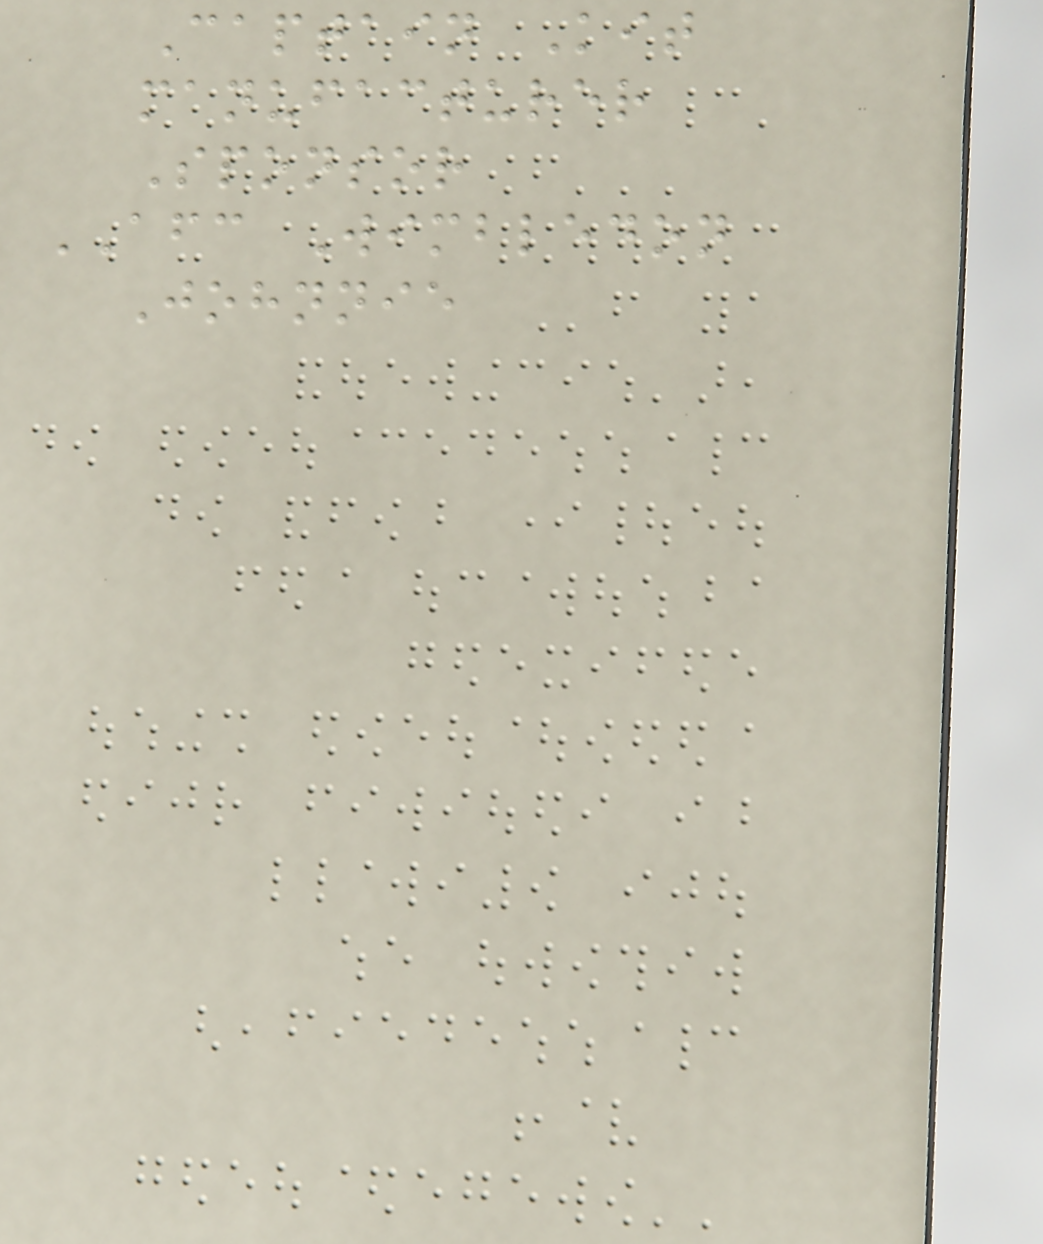Captain Kit
manufacturer
Sponsor
AFC Wimbledon
Johnnie
